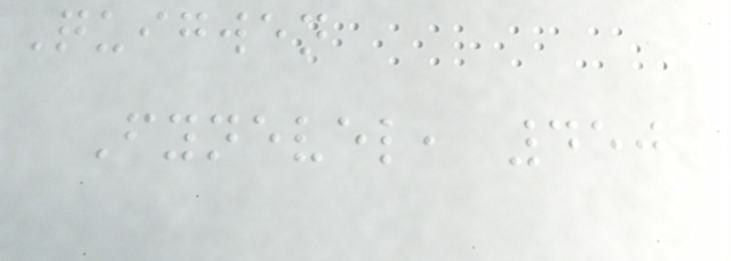Quigwen
Fynevel, 450
